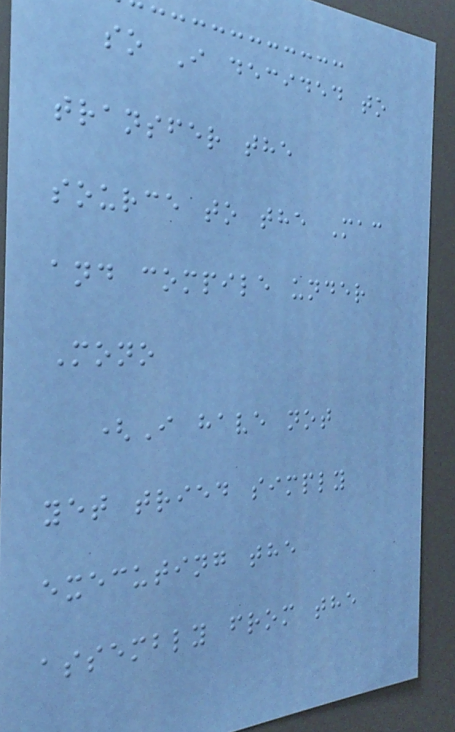so I decided to
transfer the
source to the Mac
and compile under
Mono
(I have not
yet tried simply
executing the
assembly from the
